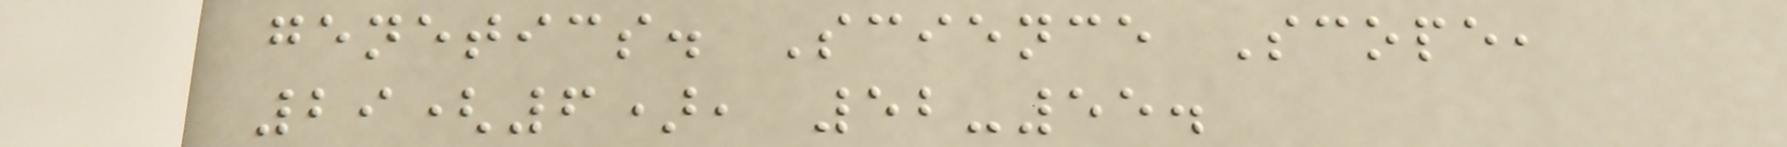genetics. Science Scope,
29(6), 52-55.
